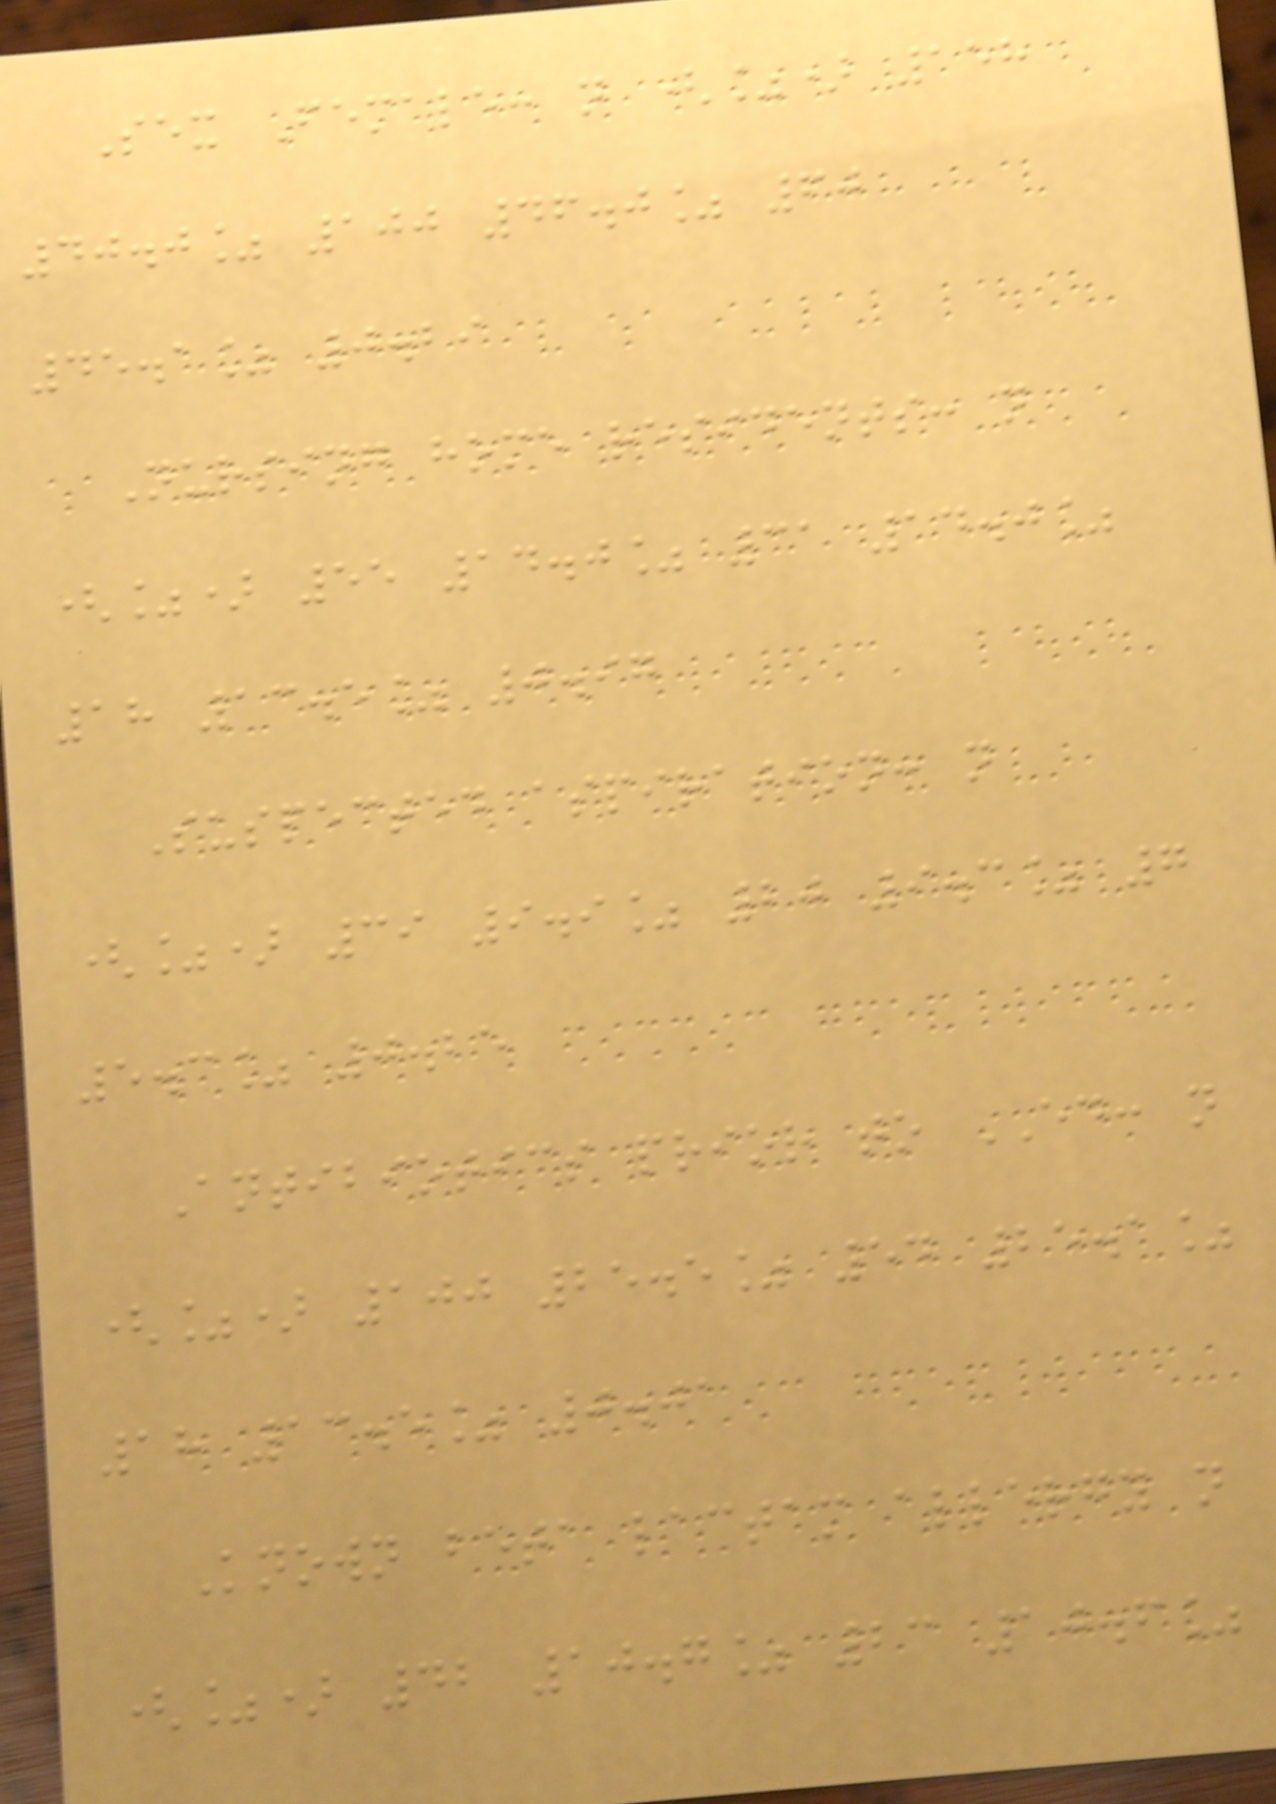Sex Female: n (%) 158
40.0% 100 46.0% 60
45.1% 0.29
Nursing home residents: n
(%) 55 14.0% 31 14.0%
18 13.5% 0.97
Suspected aspiration: n
(%) 39 9.9% 20 9.3% 7
5.3% 0.25
Antibiotics prior to ED: n
(%) 100 25.5% 54 25.1%
18 13.5% 0.01
Known beta lactam allergy n
(%) 42 10.7% 23 10.6%
